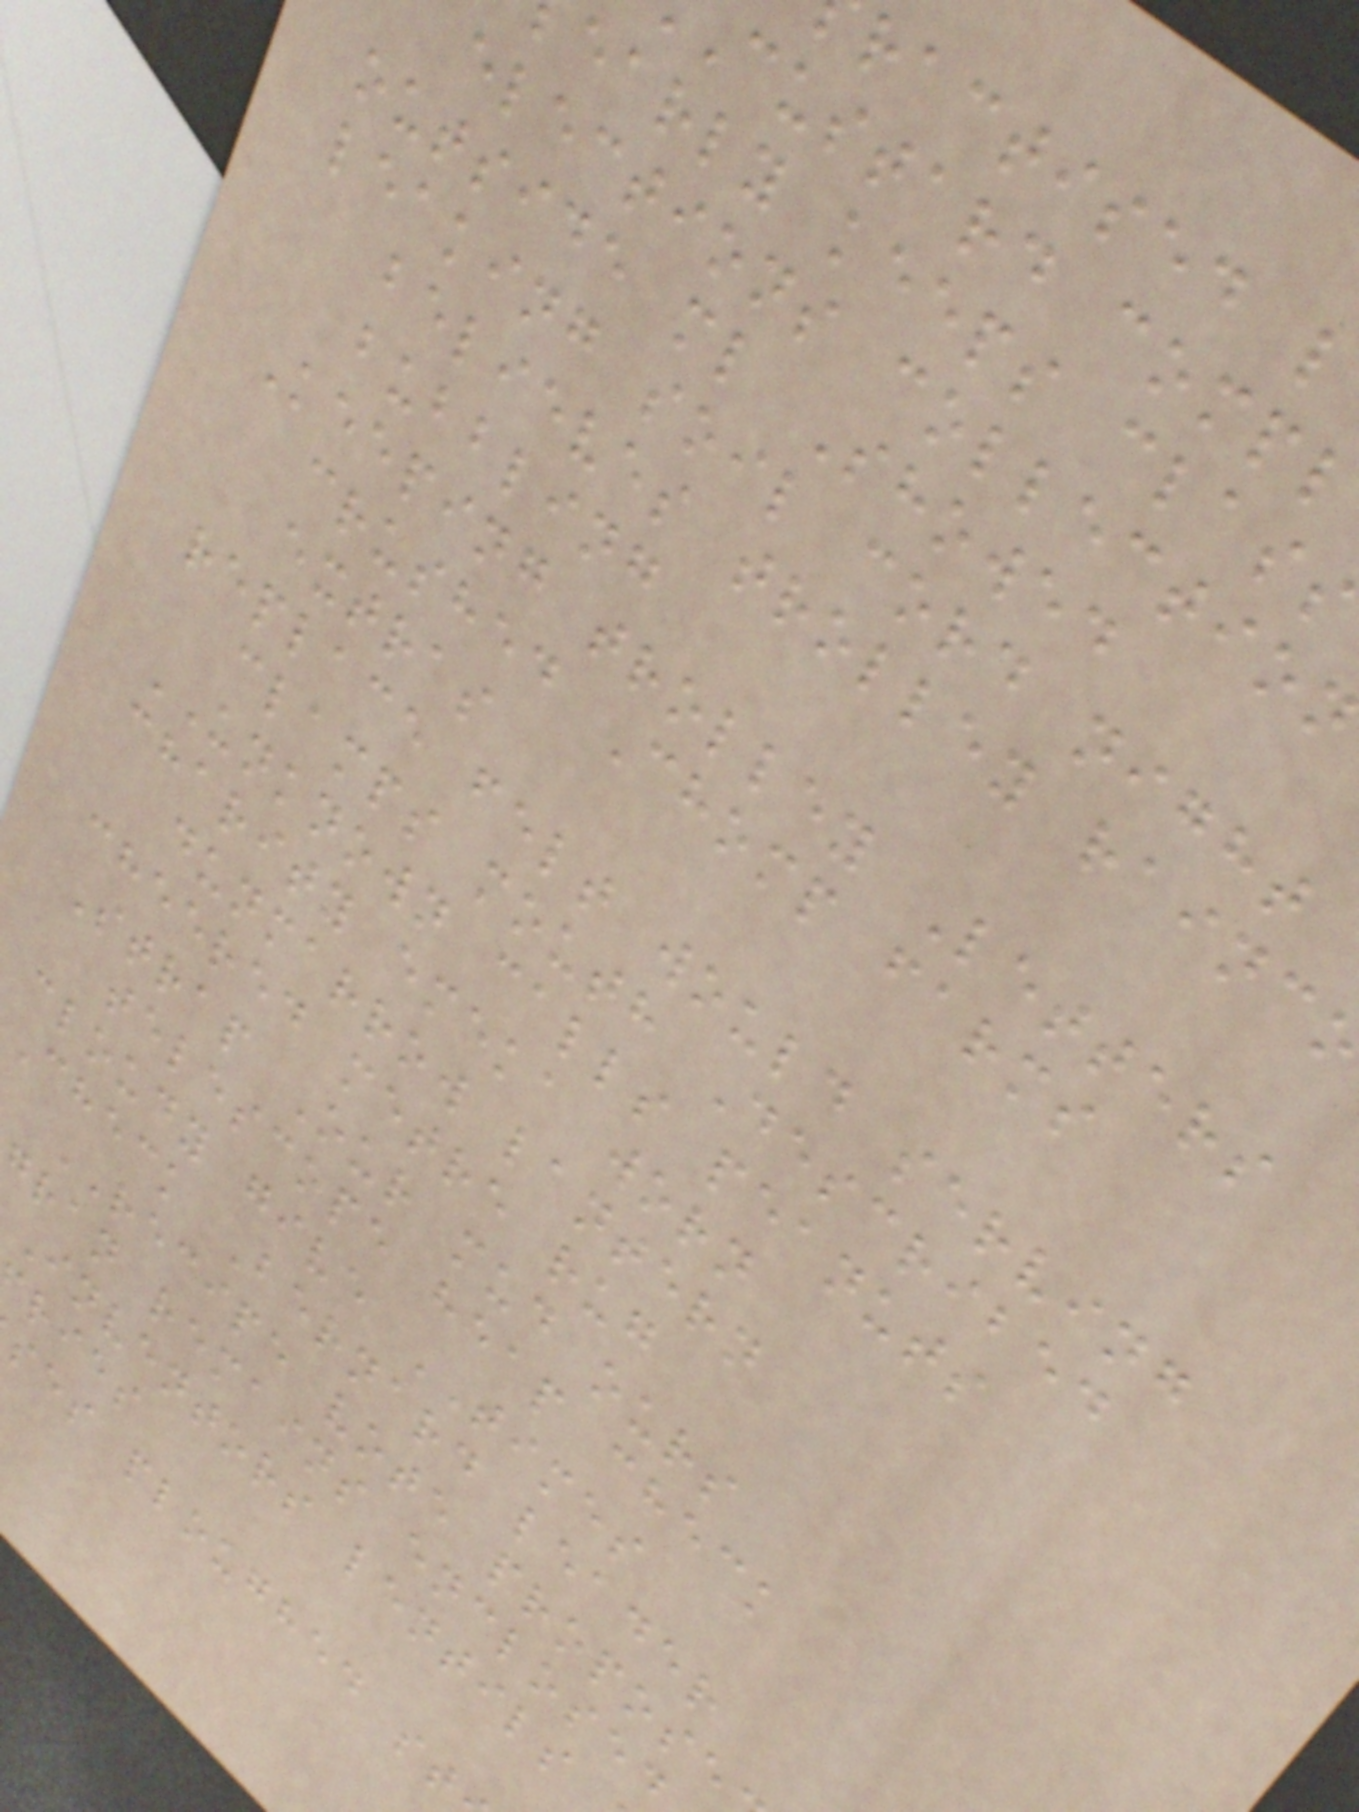ractised l
custard compl
early keeps class
elections collectio
outside ml Showed
leaking soil cord night
believes trolley rainc
bubbling
Keeping trolley Letters
crushed Chomp farms
extras
replace felt would serving
clamps mouth Described
UNKNOWN calls peanuts
charity emeka worn
dunmarrow lantern
cheered metre rug
Strap Our mud ours
telescope heap check
cloudy give TIMES
Check Bernard leader
RECIPE vote propose
gran remains enclosed
Inventors lentils
ries
ses ploughed st
